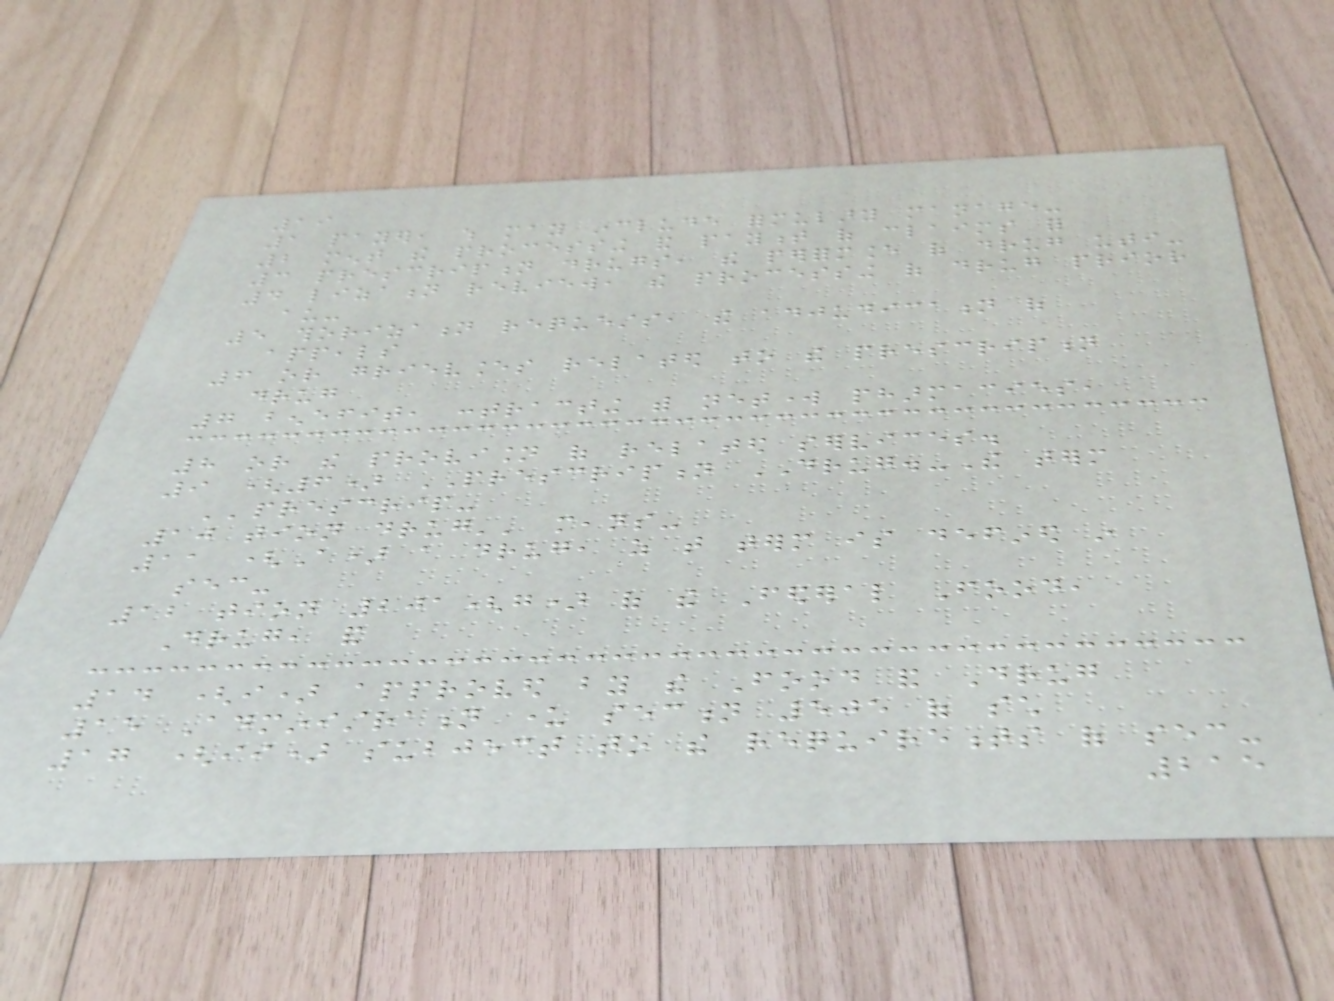19
1 payer, which may include formulary manage-
2 ment the processing and payment of claims for
3 prescription drugs, the performance of drug uti-
4 lization review, the processing of drug prior
au-
5 thorization requests, the adjudication of
appeals
6 or grievances related to the prescription
drug
7 benefit, contracting with network pharmacies,
8 or the provision of related services.
9 (6) PRESCRIPTION DRUG.-The term
''prescrip-
10 tion drug'' means-
11 (A) a drug, as that term is defined in
sec-
12 tion 201(g) of the Federal Food,
Drug, and
14 (i) approved by the Food and Drug
15 Administration under section 505 of such
17 (ii) subject to the requirements of sec-
215
